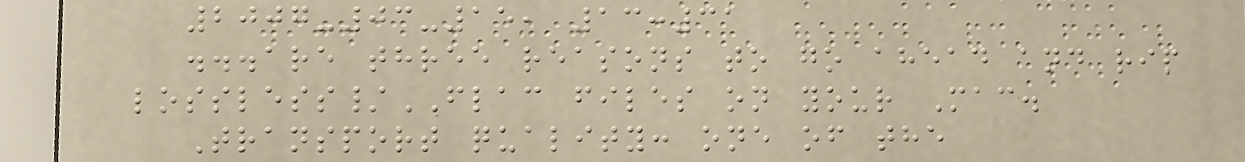2007-03-15, 13:31
...are three reasons to go ahead and rip
lossless/FLAC files on your Mac.
Transport quality: one of the
